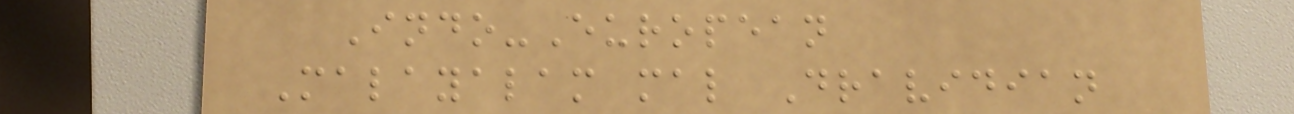Indo-European
Malayalam mal Dravidian
